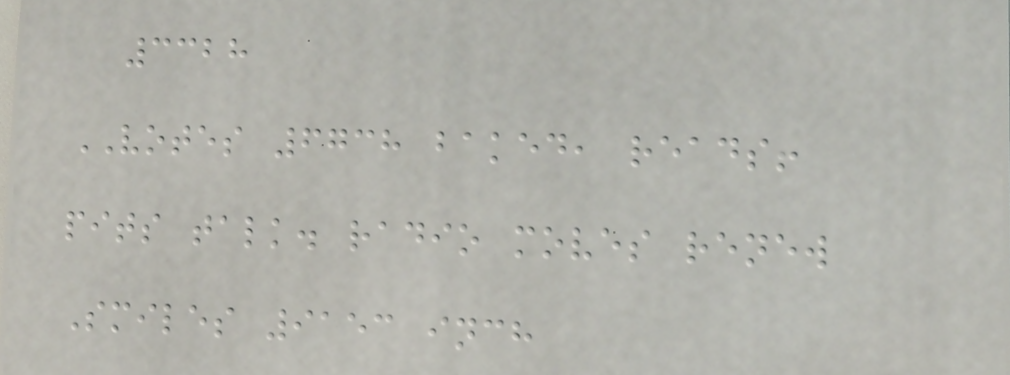3328
VOTES 6738 baked, reads!
pits talk. radio moves renew
Smiles 9153 inch
